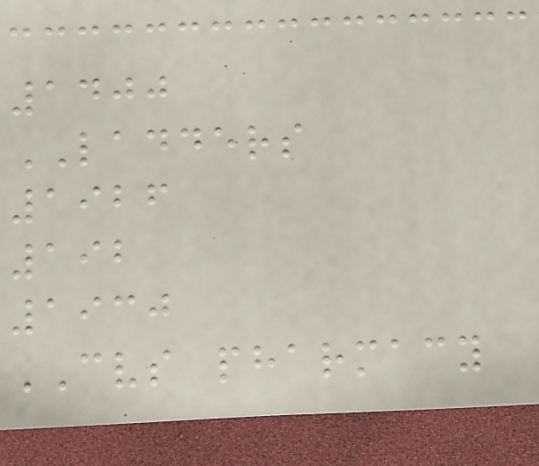1400
LADDERS
1926
192
1930
CVS pharmacy
